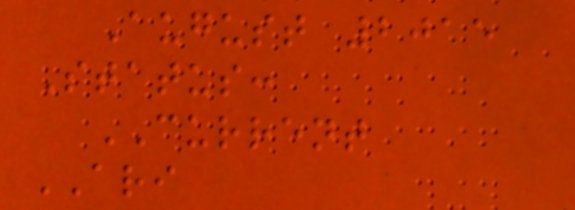August 2015
Status:
CURRENT
ARI
